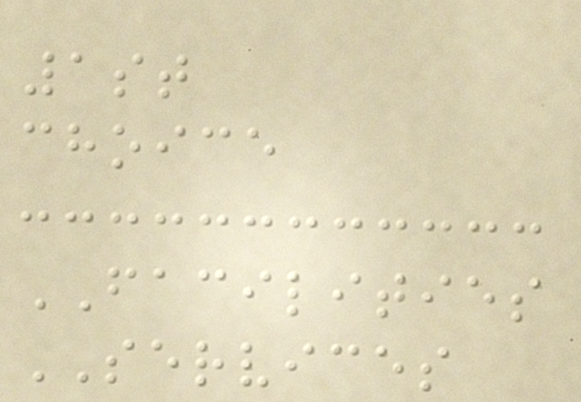1st
choice
FACILITIES
SERVICES
